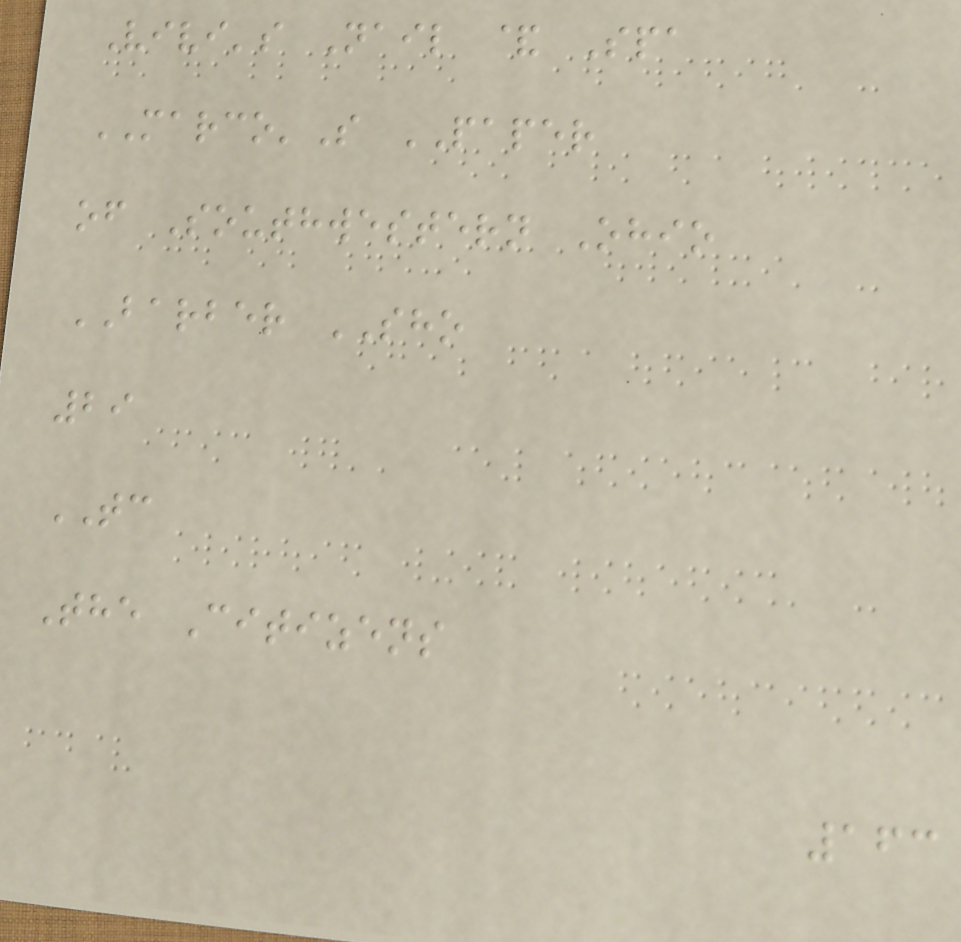Vivi's Nail & Spa
MARCO'S PAPER
of Southwestern Ohio
BARBER SHO
29
TC
The Citizens
163
